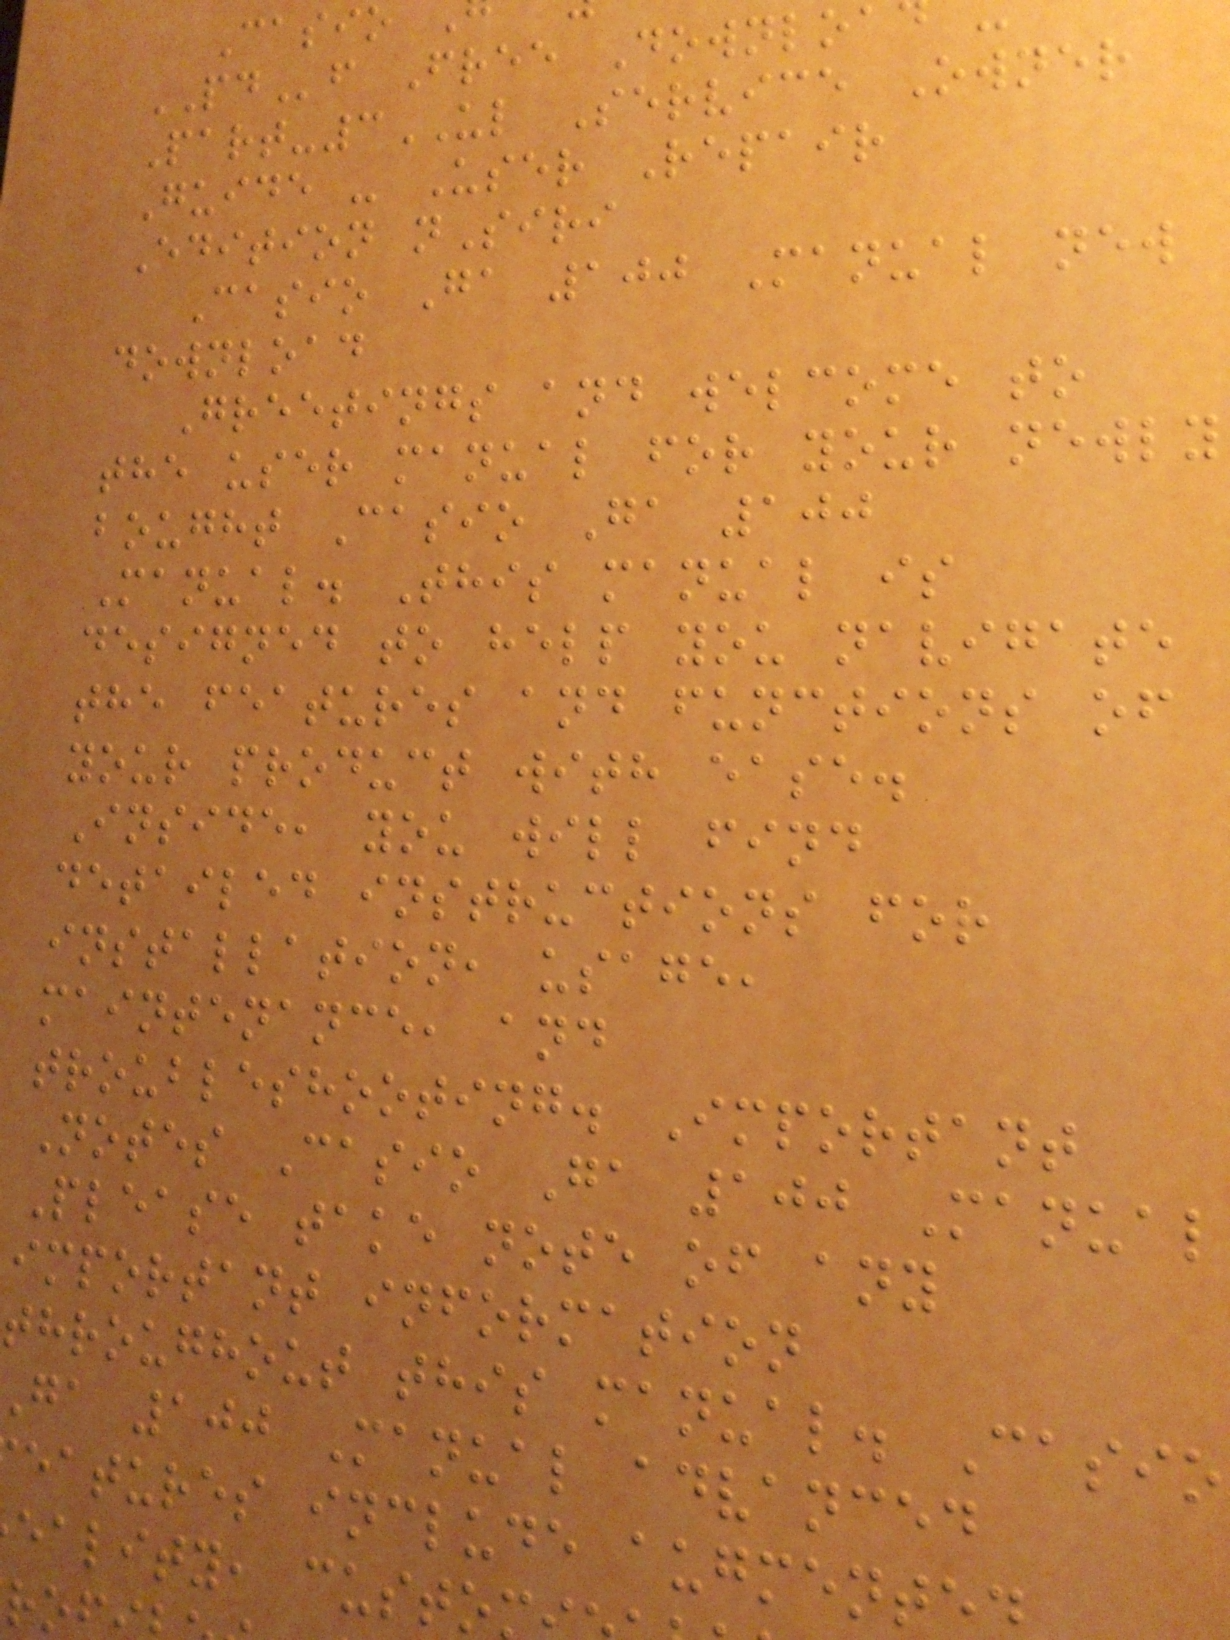Casio
PDf Free Downloa
Part-3UL Service Owner
Guide - User Repair
Edition nSiri
Casio Ga 100 Manual new
download
Greetings and welcome to
the user manual for your newly
bought Casio Ga 100
Manual. This manual is
designed to help you navigate
the features and functions of
your product with ease.
Inside, you will find
detailed instructions for
installation, usage,
maintenance, and
troubleshooting. Important
Notes Casio Ga 100 Manual
Please take note of any
important information
throughout this manual. Casio
ga 100 Manual advanced
eatures include augmente
eality, custo
